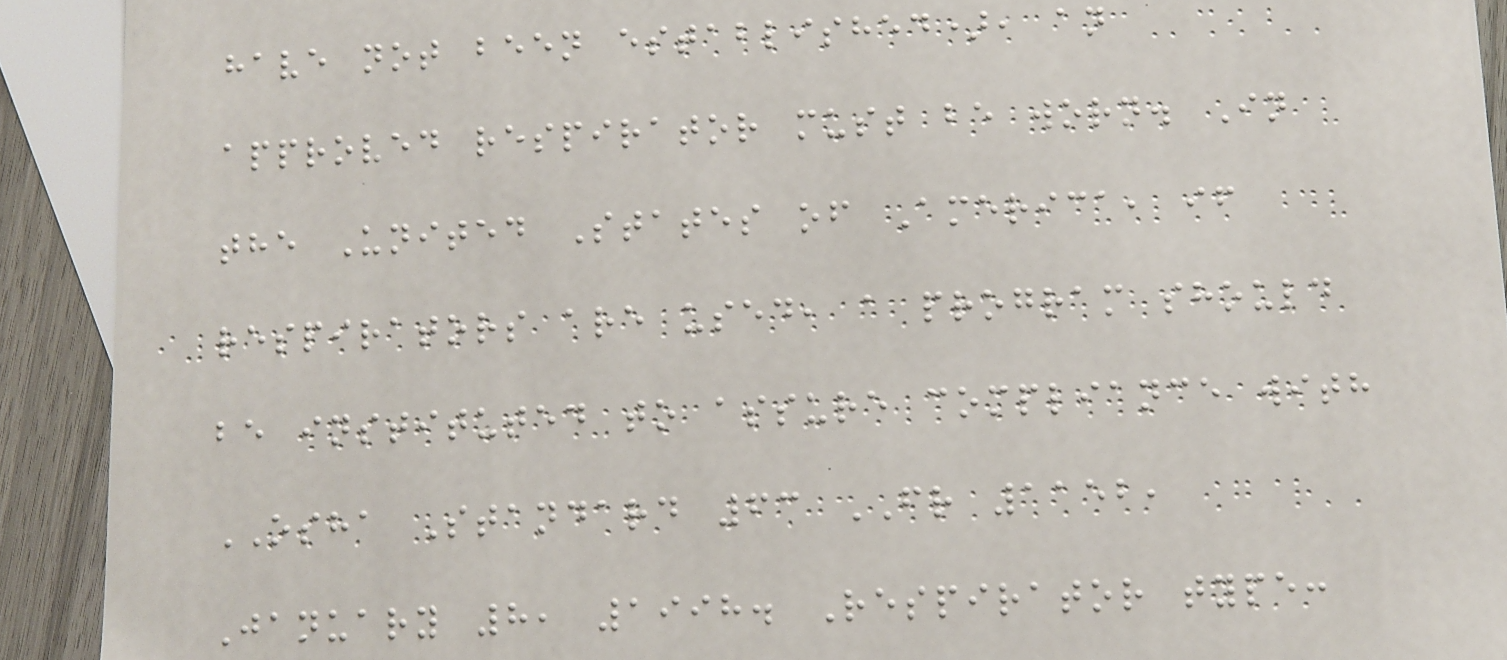have not been established), an
approved respirator must be worn. In
the United States of America, if
respirators are used, a program should
be instituted to assure compliance with
OSHA Standard 63 FR 1152,
January 8, 1998. Respirator type:
